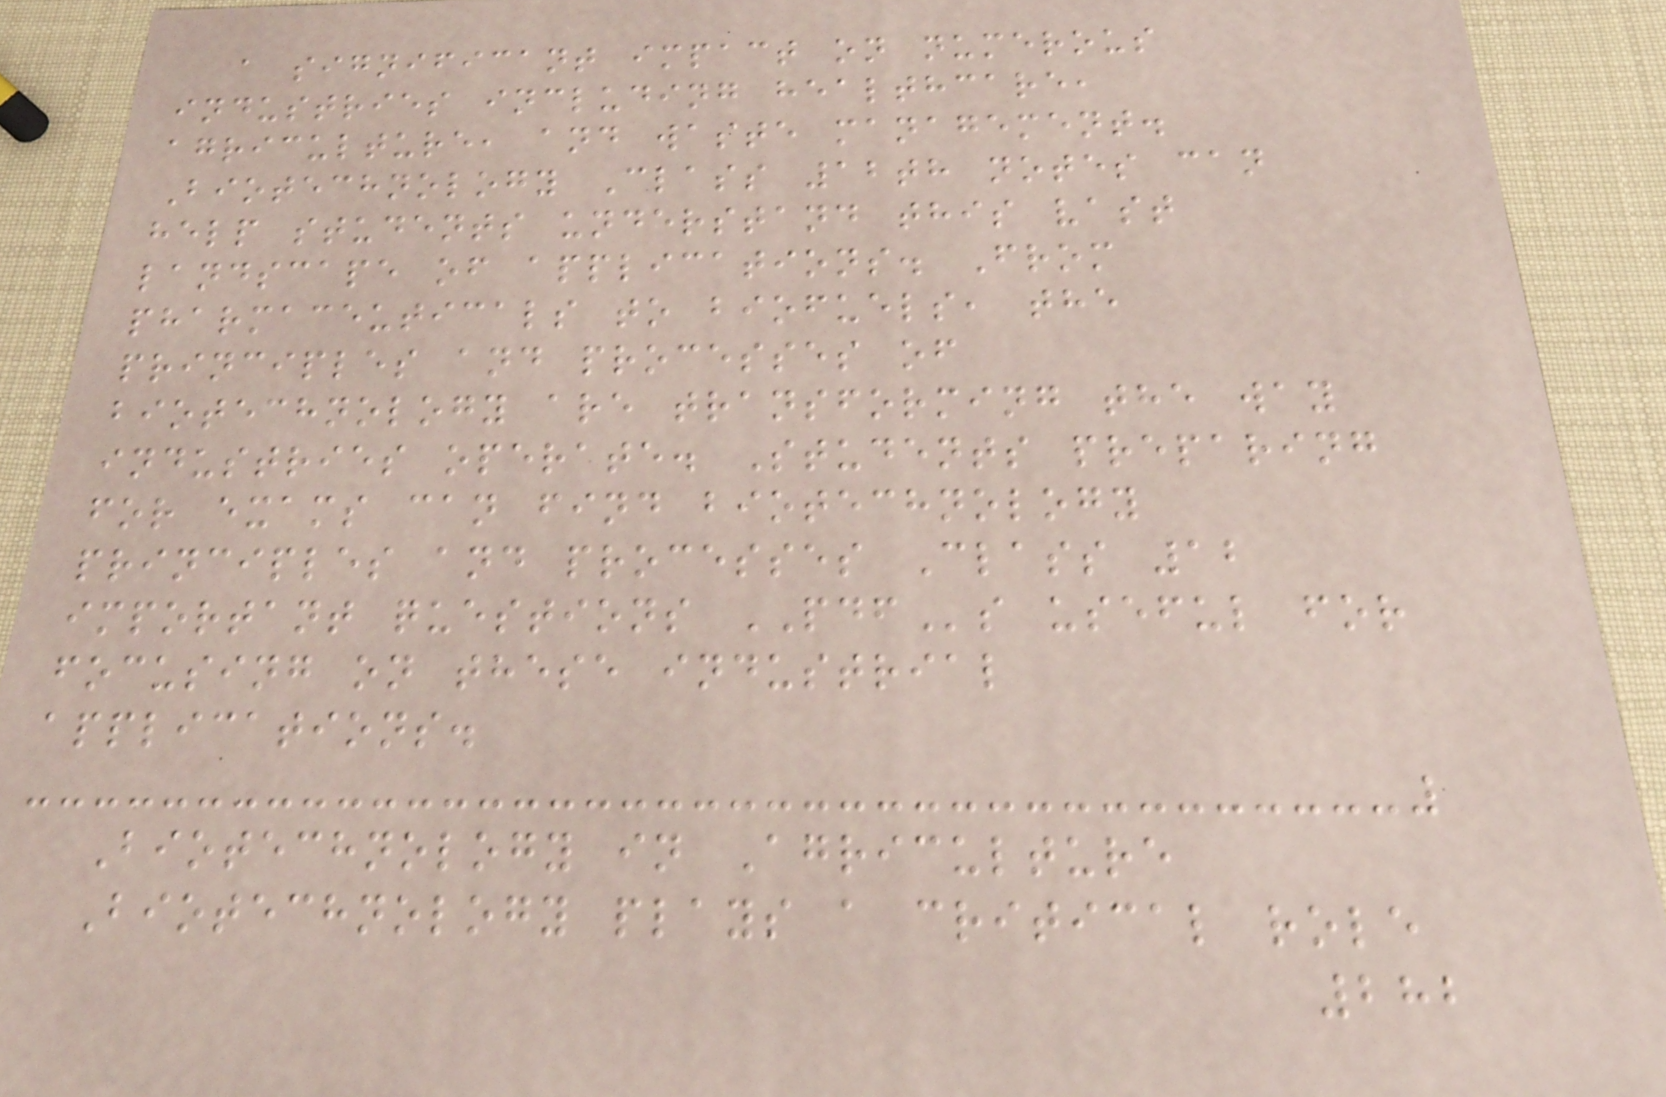a significant impact on numerous
industries including healthcare,
agriculture, and waste management.
Biotechnology Class 12th notes can
help students understand this vast
landscape of applications. From
pharmaceuticals to biofuels, the
principles and processes of
biotechnology are transforming the way
industries operate. Students preparing
for exams can find biotechnology
principles and processes Class 12
important questions PDFs useful for
focusing on these industrial
applications.
Biotechnology in Agriculture
Biotechnology plays a critical role
282
